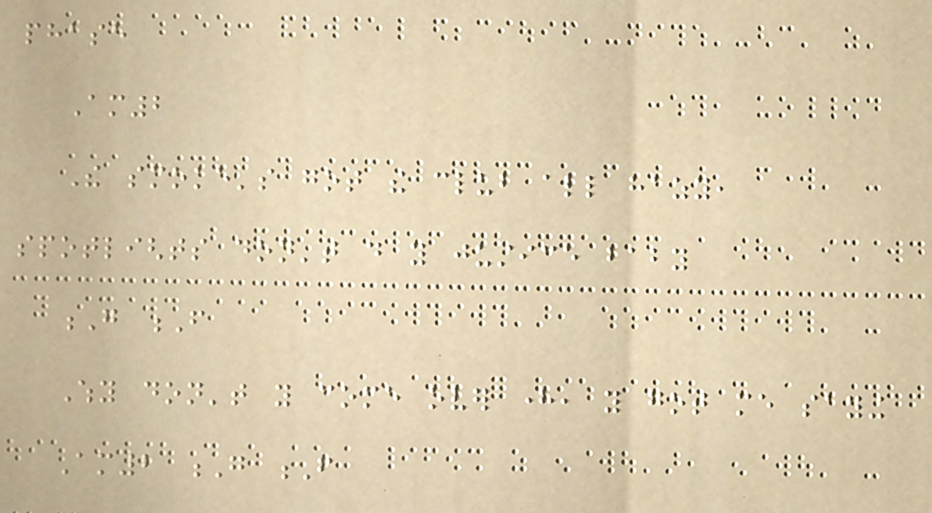phase
Am2
The smoke's got the club all hazy,
spotlights don't do you justice baby
G F
Why don't you come over here, you got me saying
Am2 G F
